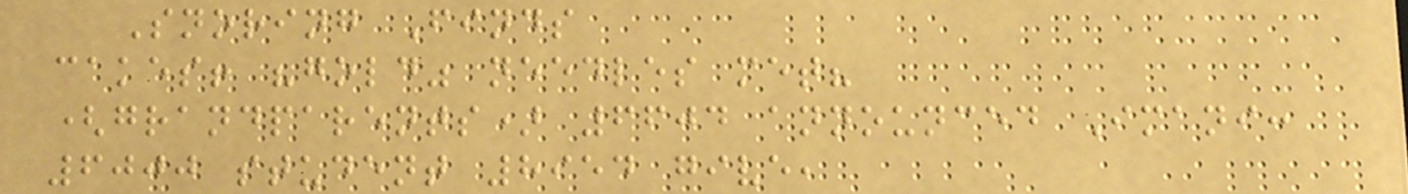Snoring Finds
cakes! "gold" needles met?
(grandparents) 6604 announced Imani:
6000 student 8954 give,
